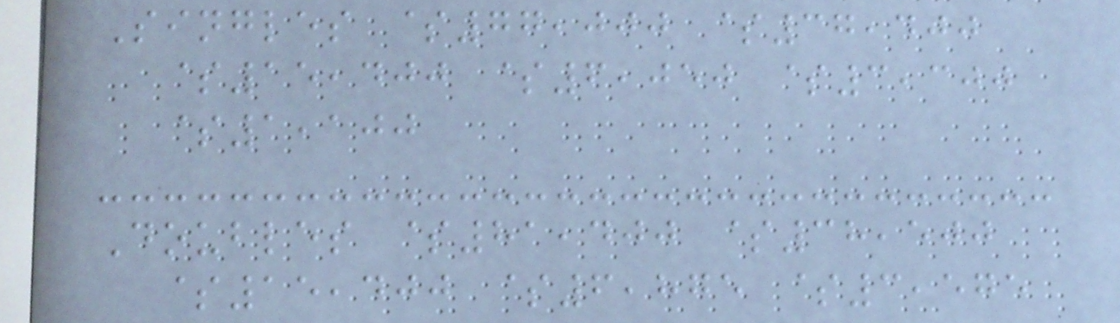Singles $77,000 $37,400
$15,400 $6,050 $3,300
$1,100
Doubles $81,400 $38,500
$15,400 $6,875 $3,575
